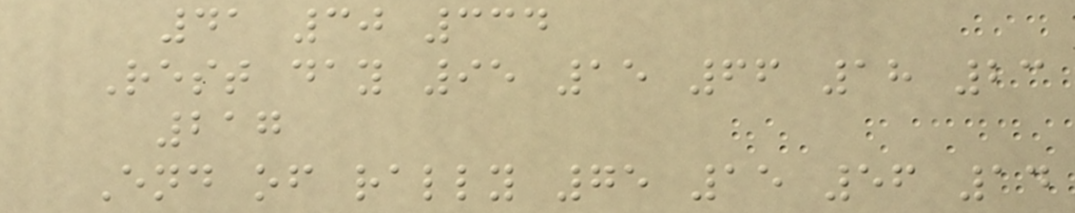41 30 334
Rest day 95 15 66 18 23
217
End of rally 75 15 56 14
